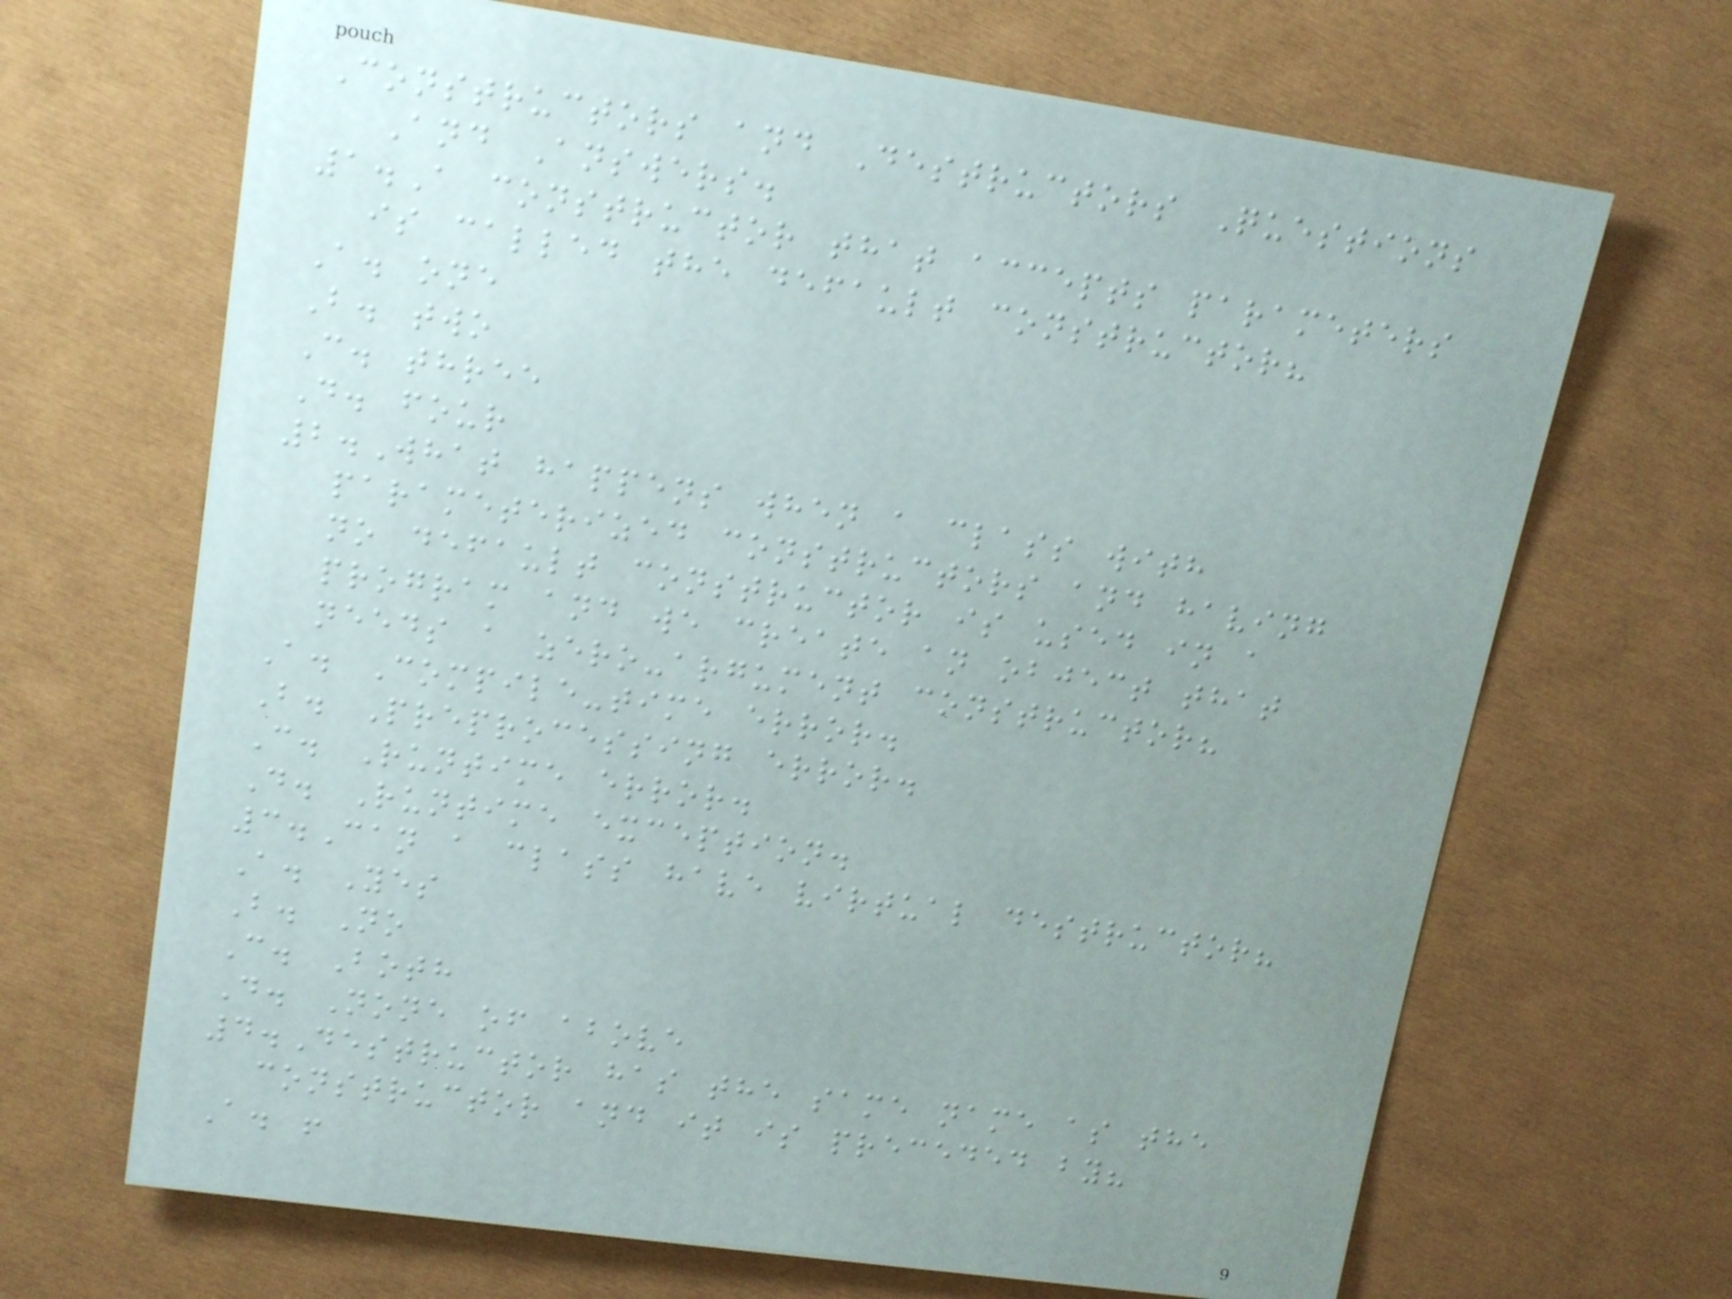Constructors and Destructors Questions
And Answers.
1.A constructor that accepts parameters
is called the default constructor?
A. one
B. two
C. three
D. four
2.What happens when a class with
parameterized constructors and having
no default constructor is used in a
program and we create an object that
needs a zero-argument constructor?
A. Compile-time error.
B. Preprocessing error.
C. Runtime error.
D. Runtime exception.
3.Can a class have virtual destructor?
A. Yes
B. No
C. Both
D. None of above
4.Destructor has the same name as the
constructor and it is preceded by?
A. !
